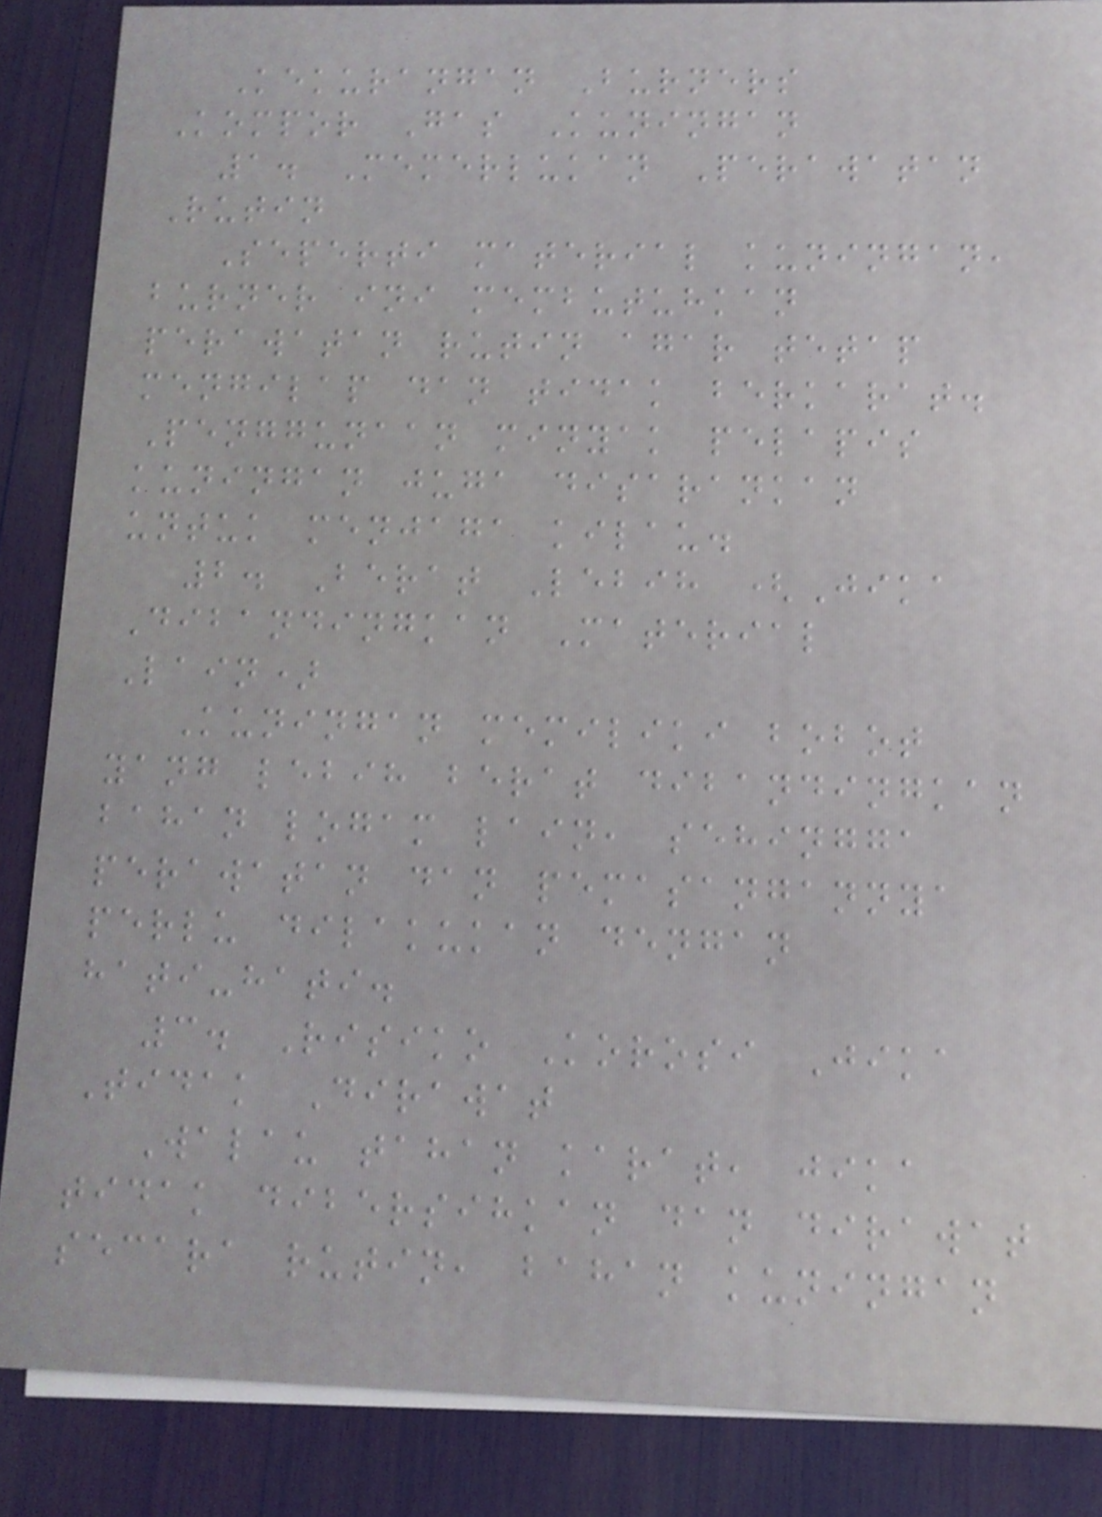Kekurangan Burners
Kompor Gas Kuningan
1. Memerlukan Perawatan
Rutin
Seperti material kuningan,
burner ini membutuhkan
perawatan rutin agar tetap
mengilap dan tidak berkarat.
Penggunaan minyak pelapis
kuningan juga disarankan
untuk menjaga kilau.
2. Berat Lebih (Jika
Dibandingkan Material
Lain)
Kuningan memiliki bobot
yang lebih berat dibandingkan
bahan logam lain, sehingga
perawatan dan pemasangannya
perlu dilakukan dengan
hati-hati.
3. Risiko Korosi Jika
Tidak Dirawat
Walau tahan karat, jika
tidak dibersihkan dan dirawat
secara rutin, bahan kuningan
